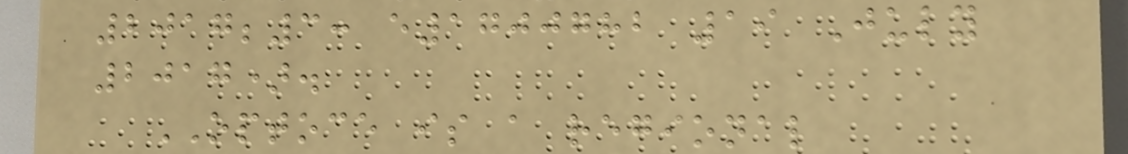2017;3: e1700782 19 July
2017).
OPTOCE is a regional
